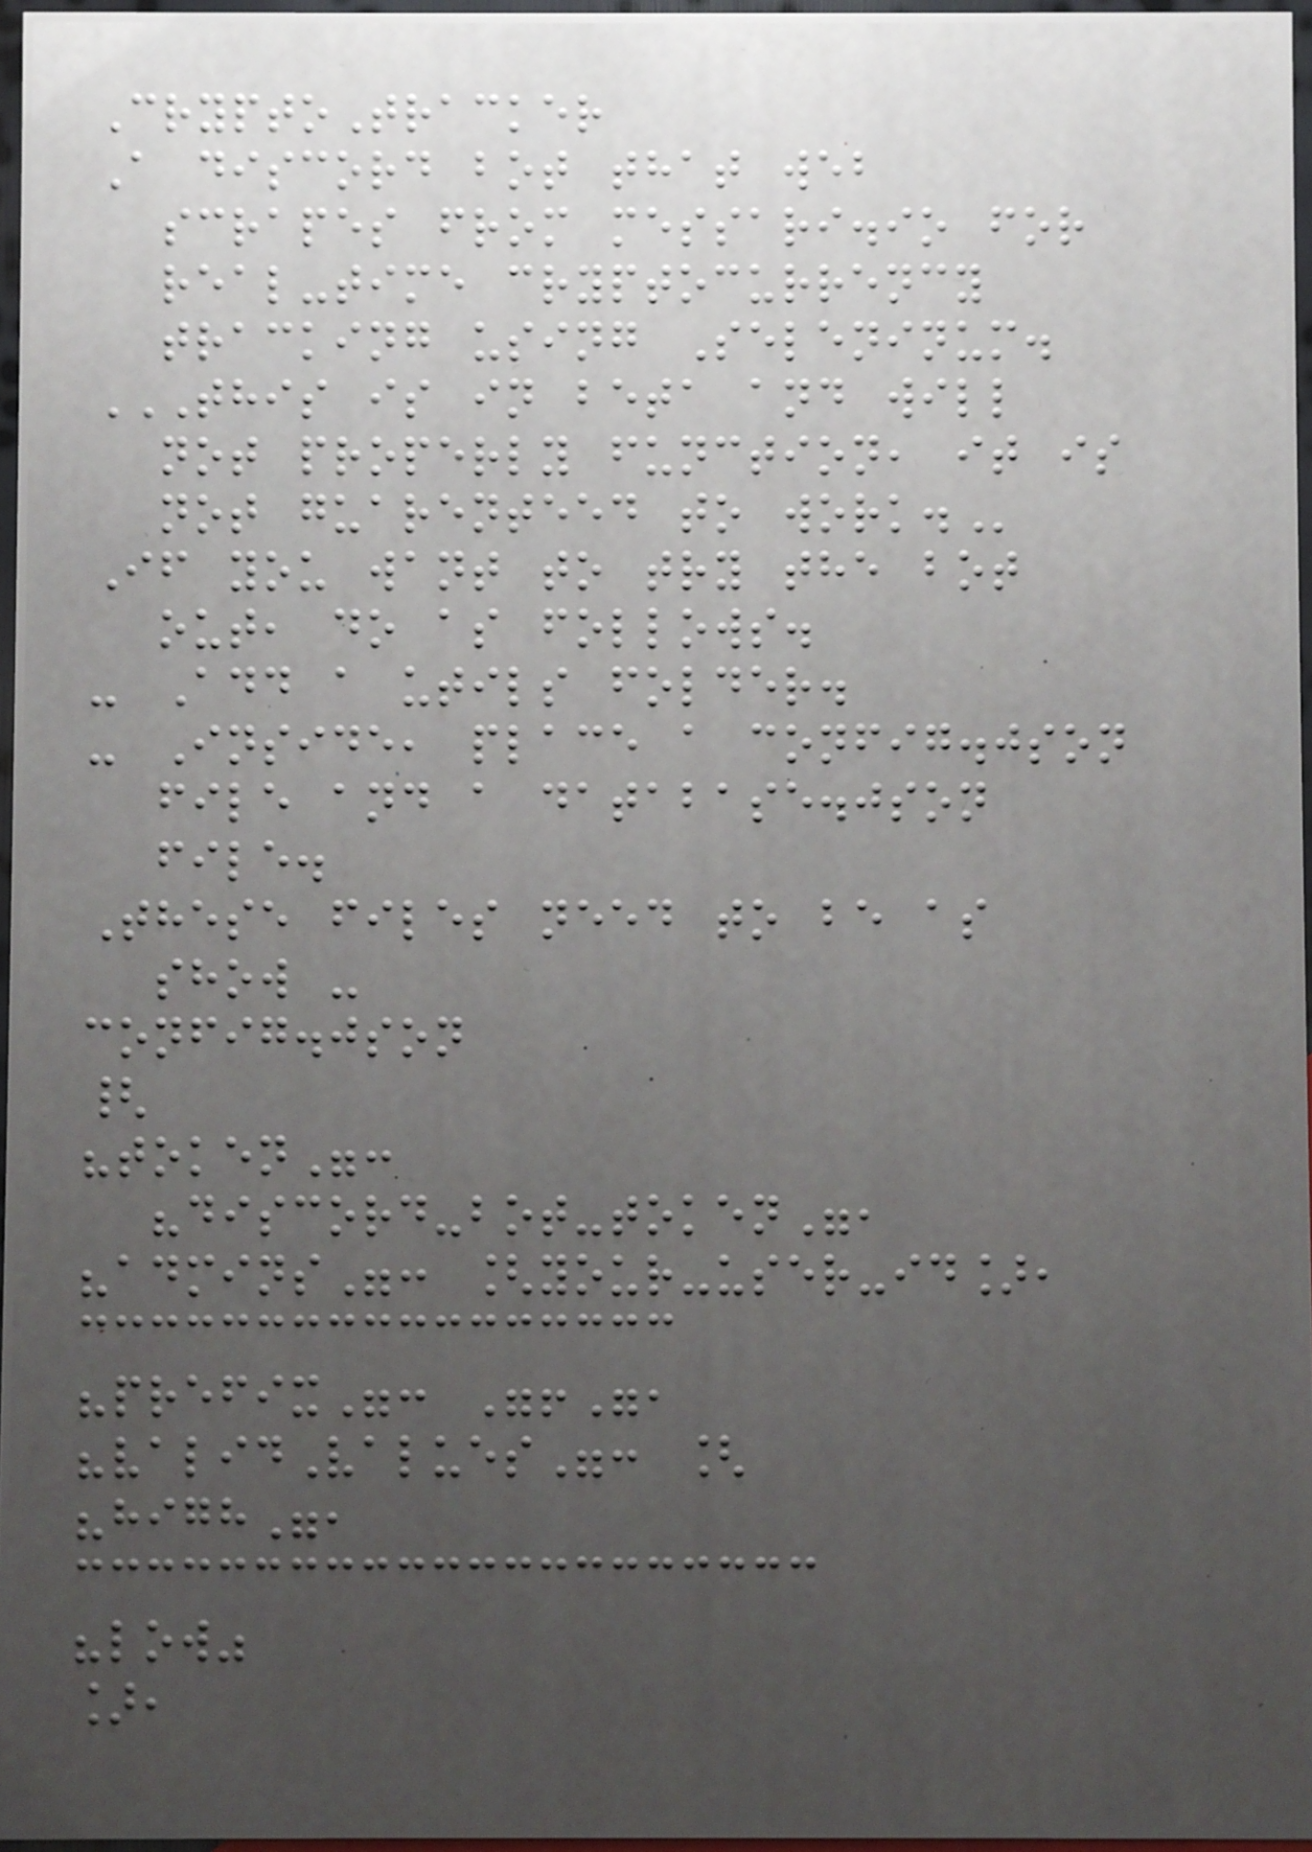CryptoTracker
A discord bot that web
scrapes from messari.io for
real-time cryptocurrency
tracking using Seleninum.
THIS IS IN BETA AND WILL
NOT PROPERLY FUNCTION, IT IS
NOT GUARENTEED TO WORK.
If you want to try the bot
out, do as follows.
- Add a utils folder.
- Inside, place a config.json
file and a database.json
file.
These files need to be as
show -
config.json
{
"token":
"discord-bot-token",
"admins": [your-user-id],
"prefix": "!",
"validValues": [
"high",
"low"
],
